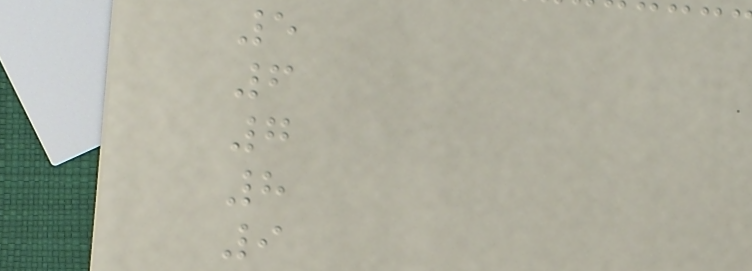5
6
7
8
9
